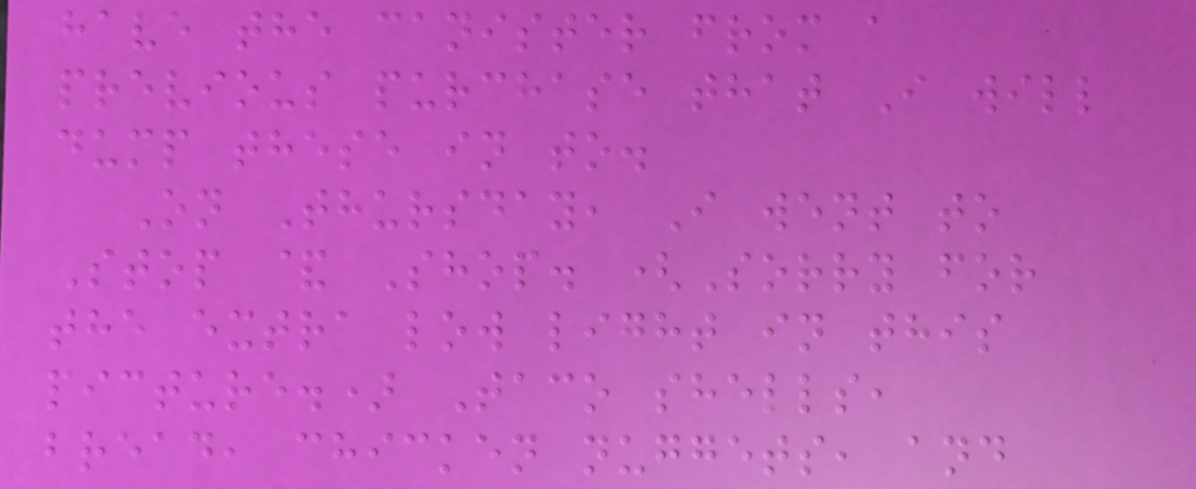have the canister from a
previous purchase that I will
dump these in to.
On Thursday, I went to
Stop & Shop. (Sorry for
the extra low light in this
picture.) Taco shells,
bread, chicken nuggets, and
